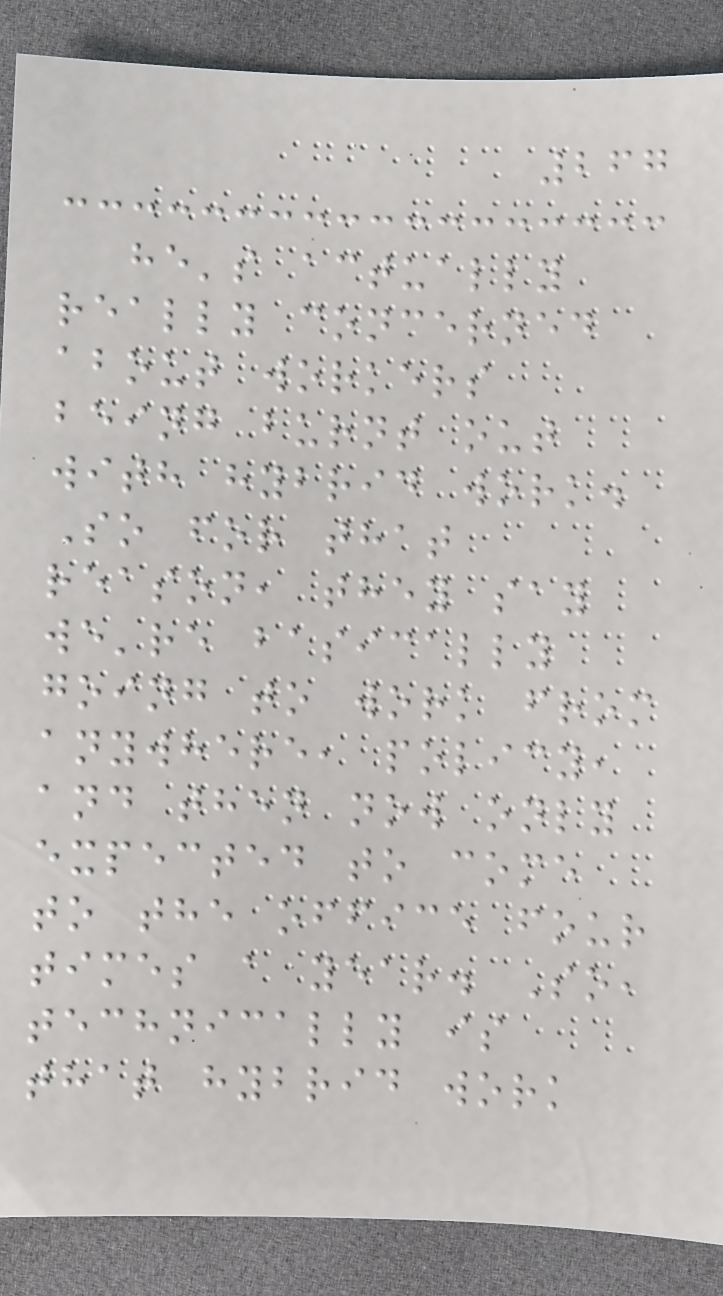267
he's actually
really concerned
about workers
being burnt out
with hybrid work.
So for that
reason, they say
we're basically
going to work from
anywhere, policy,
and then now only
expected to come
to the office four
times a year. So,
technically is
that hybrid work
